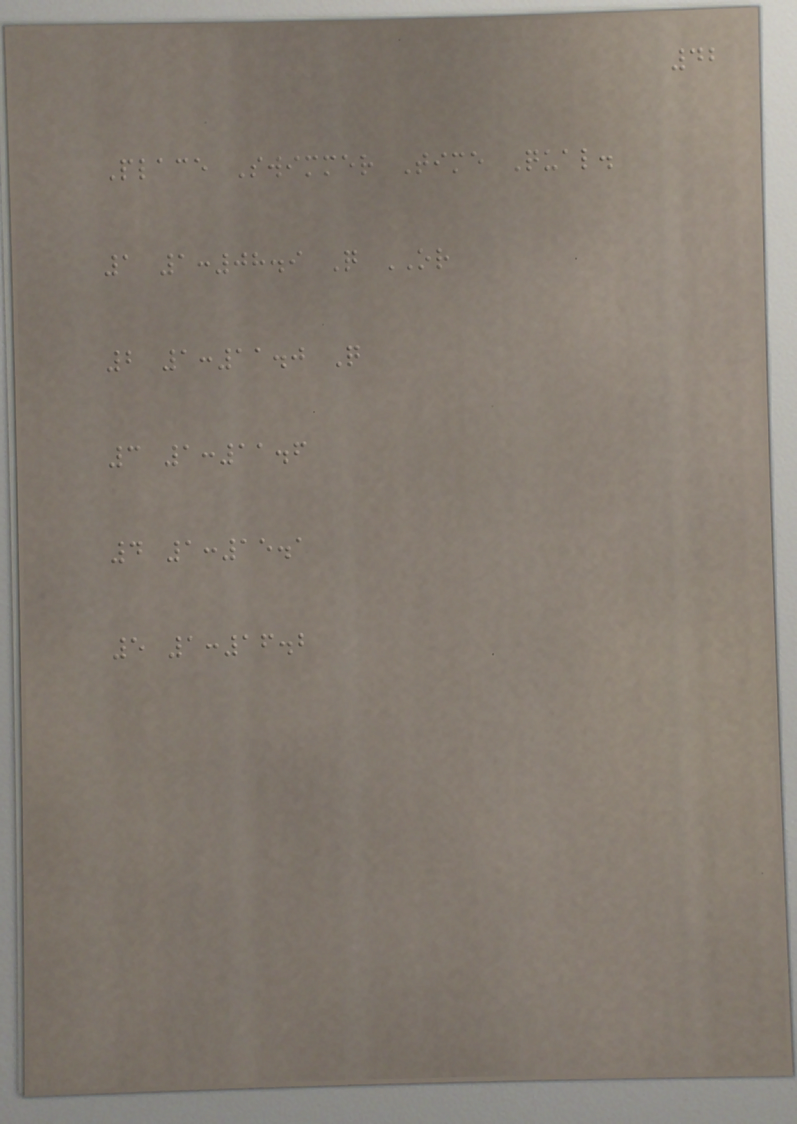42
Place Swimmer Time Qual.
1 1:08.9 Q OR
2 1:11.0 Q
3 1:11.6
4 1:15.1
5 1:16.2
